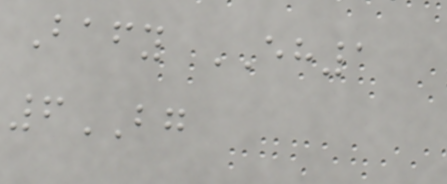Bafy EH1
6BG
